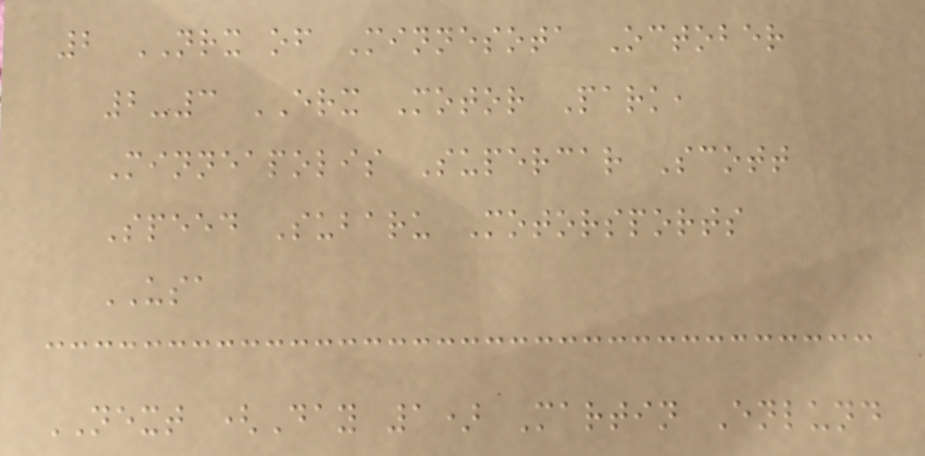2 NRX of Minnesota October
2-3 ERX Motor Park,
Minneapolis Supercar Scott
Speed Subaru Motorsports
USA
NEXT (Day 1) Martin Enlund
